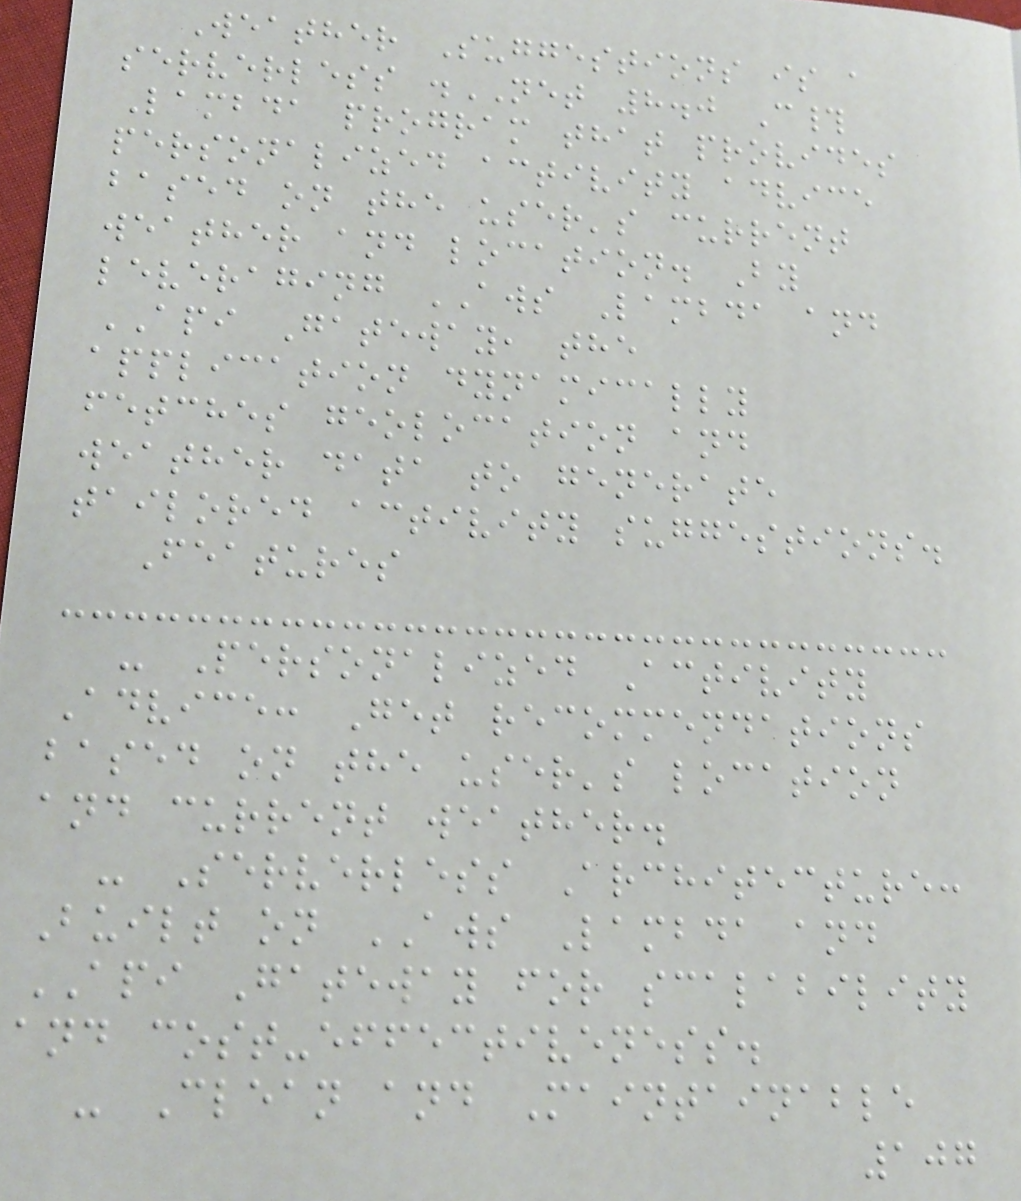Weather Suggestions is a
serverless .NET 8.0 C#
Lambda program that provides
personalized activity advice
based on the user's current
weather and location. By
leveraging AWS Lambda and
API Gateway, the
application dynamically
fetches geolocation and
weather data to generate
tailored activity suggestions.
Features
- Personalized Activity
Advice: Get recommendations
based on the user's location
and current weather.
- Serverless Architecture:
Built on AWS Lambda and
API Gateway for scalability
and cost-effectiveness.
- Clean and Maintainable
107
